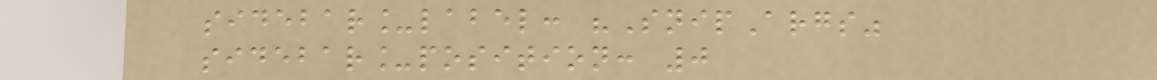sidebar_label: "SnipArgs"
sidebar_position: 0
